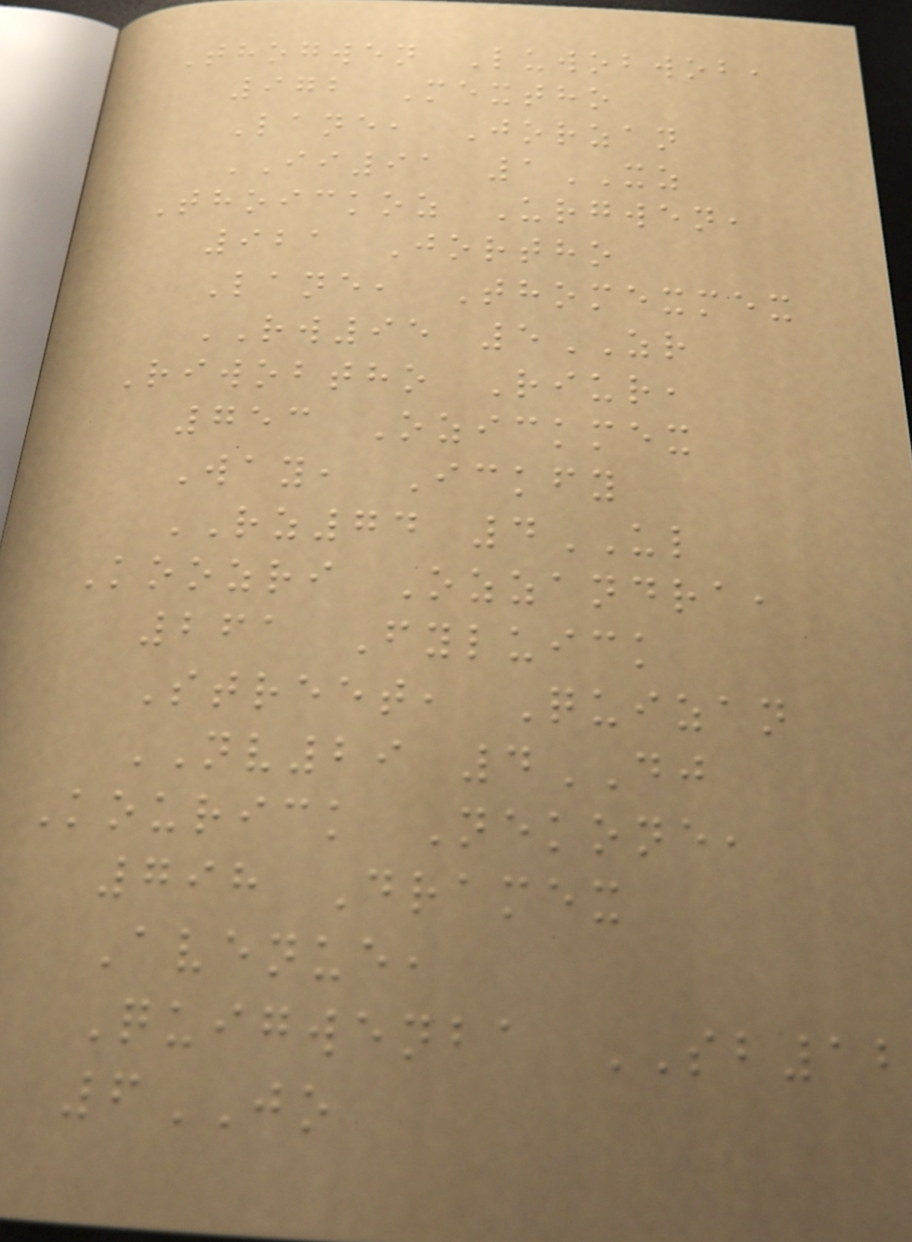Thogwen Luwobwob,
972 Mextho
Lane, Jorzan
II91 1XZ
Thoickoz Urgwen,
921 Jortho
Lane, Thomexmex
RW95 5ZR
Riwobtho Riur,
753 Ozickmex
Way, Ickfy
RZ74 4UL
Koozri Ozzandra,
261 Fyluick
Street, Quizan
NV29 4DJ
Kourick Nekone,
798 Dramex
Avenue,
Quigwenba SB12
6JO
